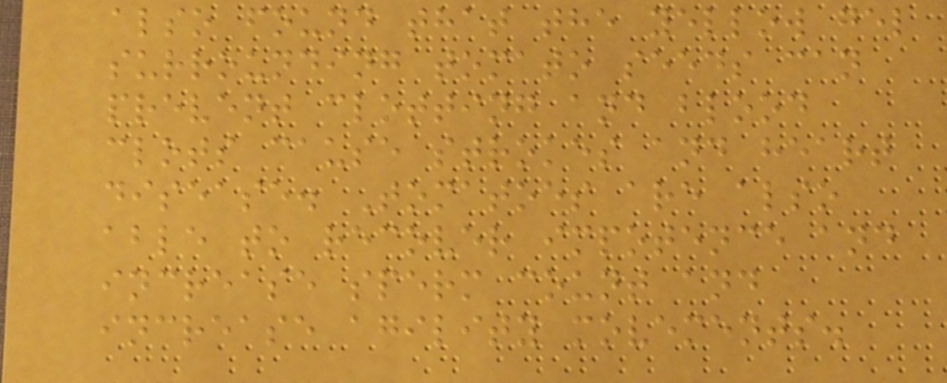also found that the yellow gel
surrounding tomato seeds can
prevent clotting and blood
clots cause strokes and heart
disease. Tomatoes are also
able to recover impotence and
increase sperm count and
increase agility movements.
